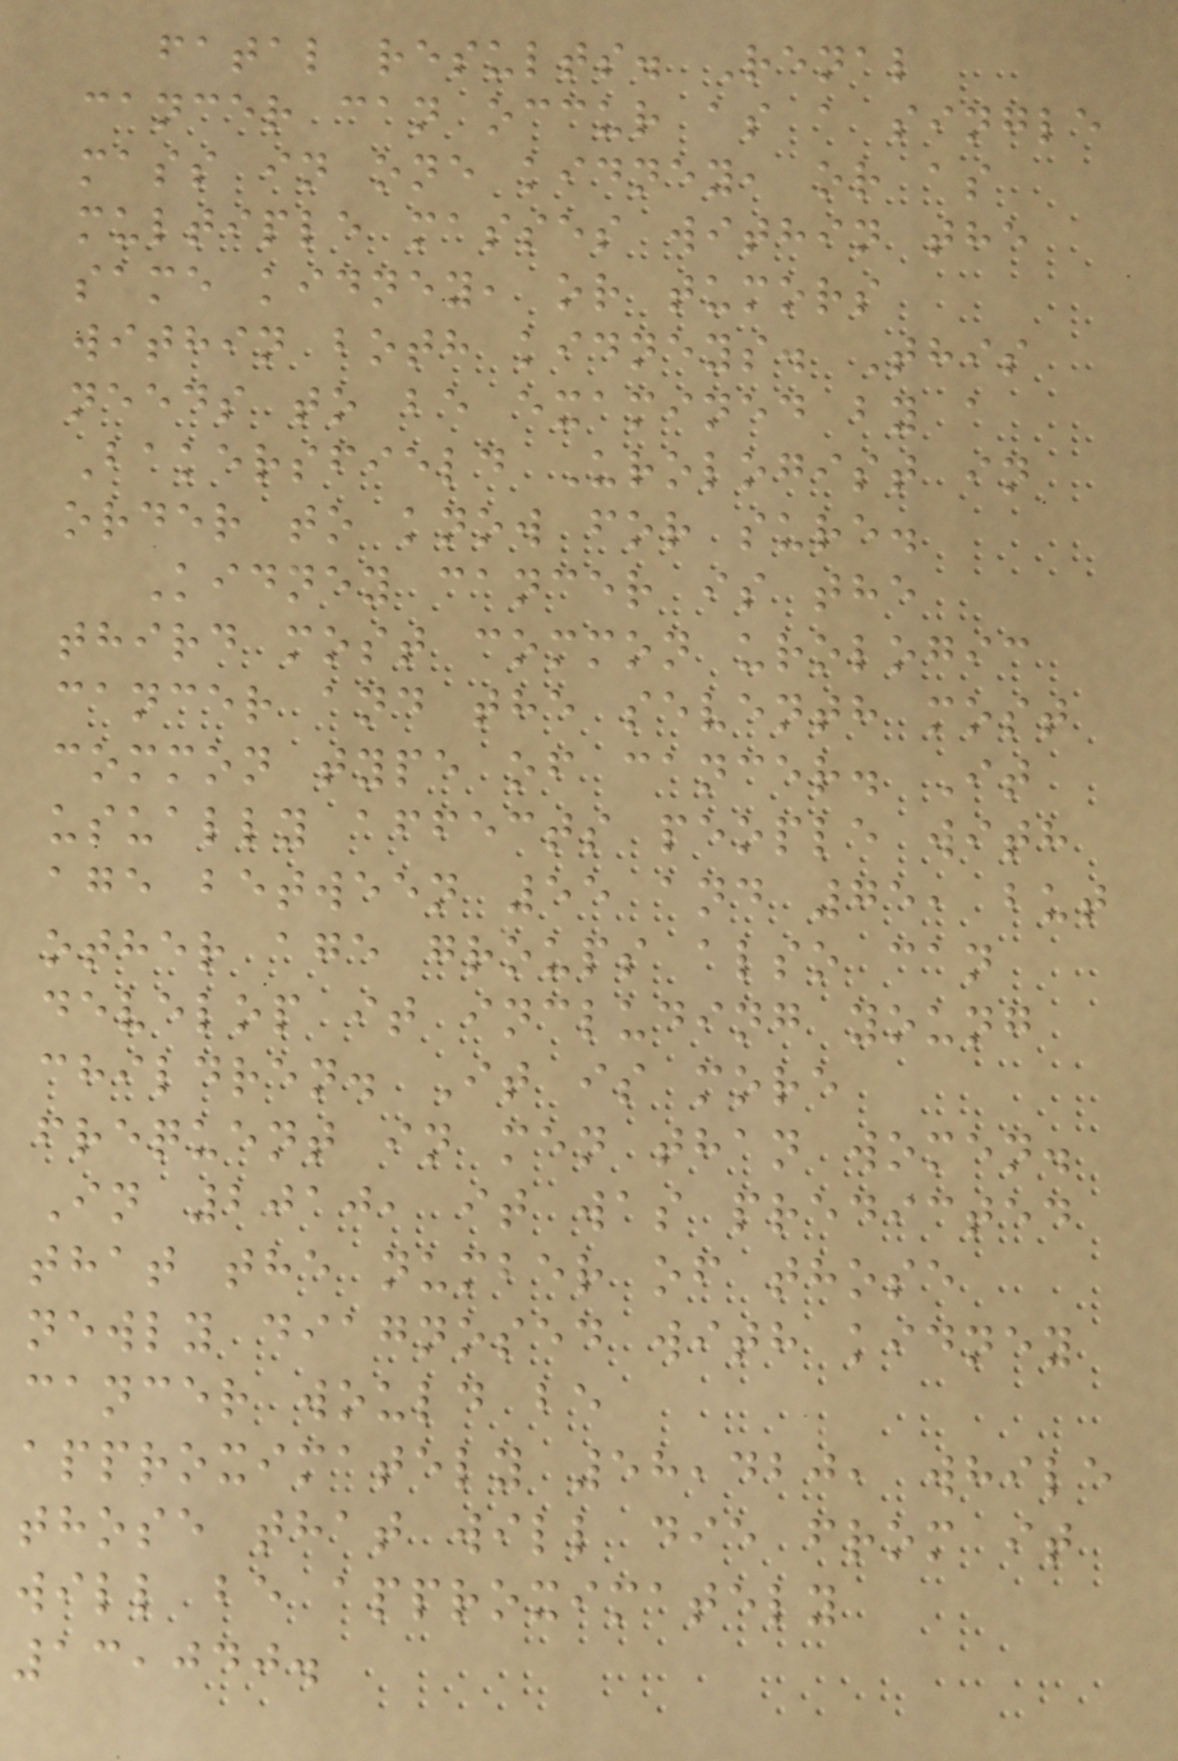fatal results. Renal
cancer can occur as a single
mass in one kidney, or as
multiple masses within the
same kidney, or tumors
within both kidneys. This
needs to be examined by a
Bakersfield Urologist in
order to know for sure.
Kidney cancer is the
third most common urologic
cancer and the seventh most
common type of cancer. It
usually affects people with
age between 55 and 75, but
other age groups also can
develop it including young
children. It is more
frequent in men than women.
In 2010, it was predicted
that the number of those
newly diagnosed with kidney
cancer would be
approximately 58,420, while
those that will die from it
will be approximately
13,040.
